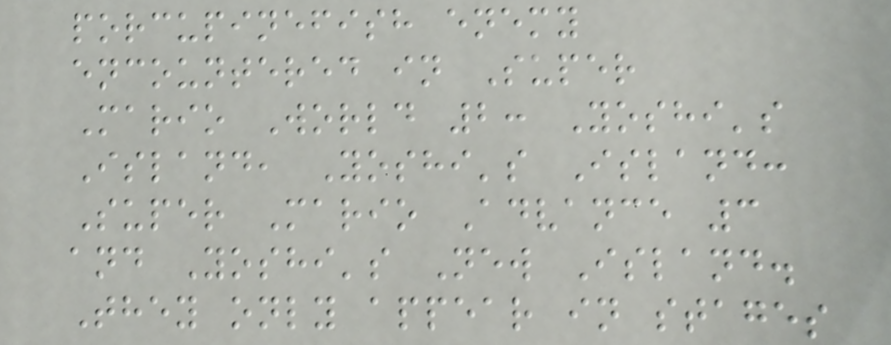porcupinefish enemy
encountered in Super
Mario World 2: Yoshi's
Island, Yoshi's Island:
Super Mario Advance 3
and Yoshi's New Island.
They only appear in stages
